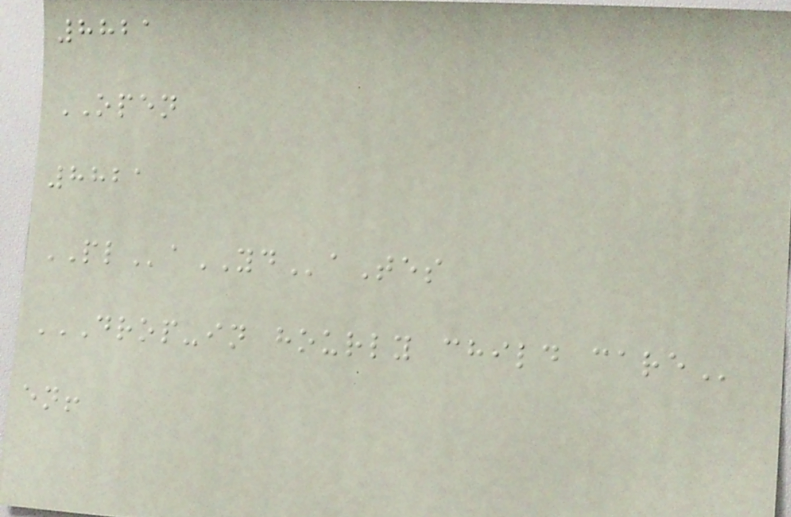8821
OPEN
8821
PLaYDaTes
DROP-IN HOURLY CHILD CARE
en!
